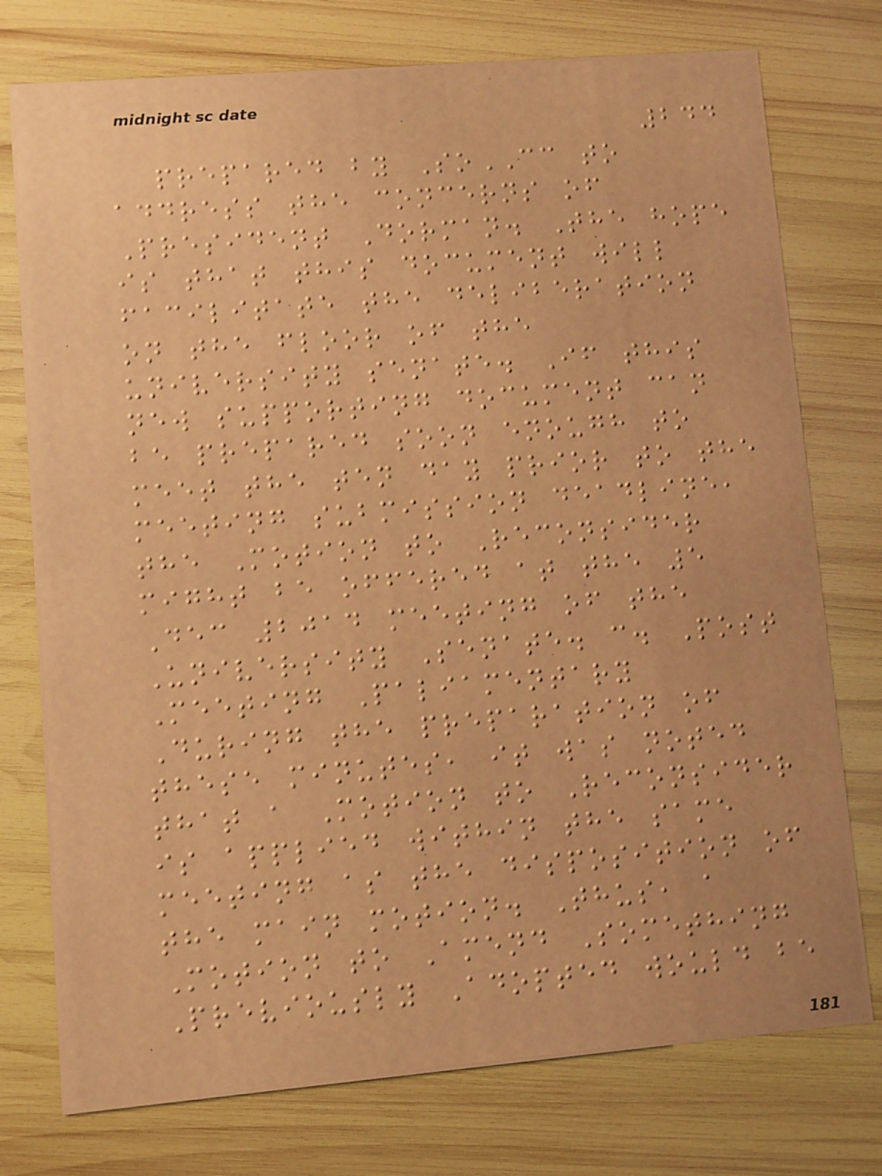244
prepared by SoCC to
address the concerns of
President Dorman. The hope
is that this document will
facilitate the deliberation
on the floor of the
university senate. If this
new supporting document can
be prepared soon enough to
meet the ten day prior to the
meeting submission deadline,
the Motion to Reconsider
might be offered at the 5
Dec 2014 meeting of the
University Senate. c. Post
Meeting Paliamentary
During the preparation of
these minutes, it was noted
that a Motion to Reconsider
is applied within the same
meeting as the disposition of
the main motion. Thus, a
Motion to Amend Something
Previously Adopted would be
